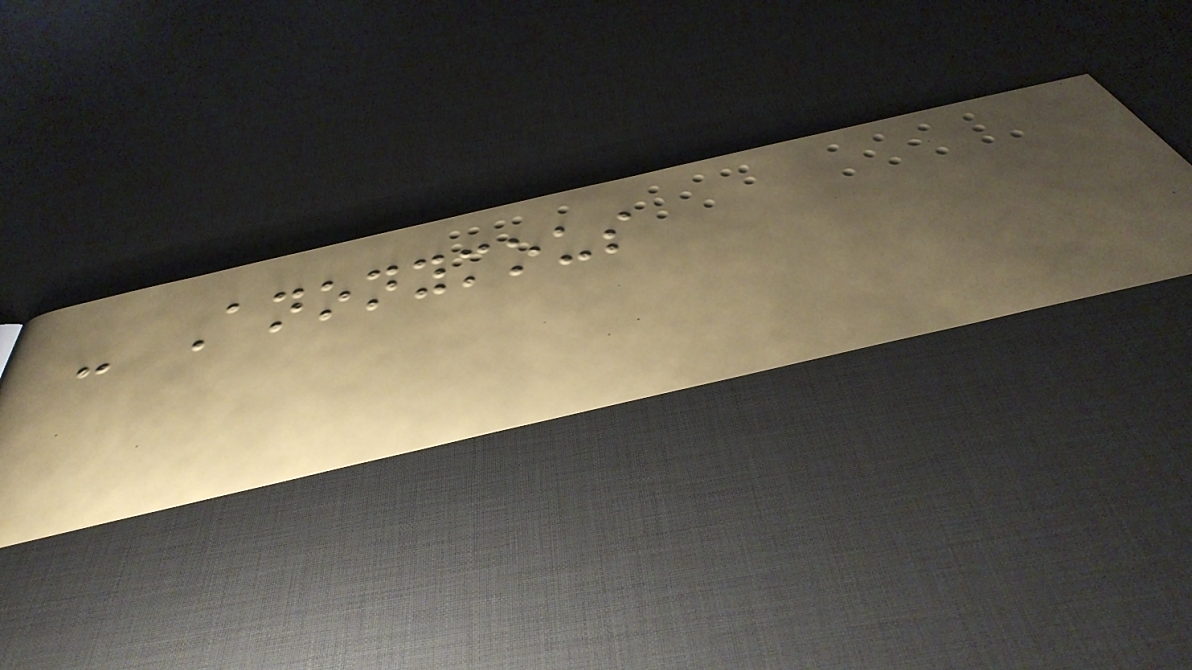- Anonymous
